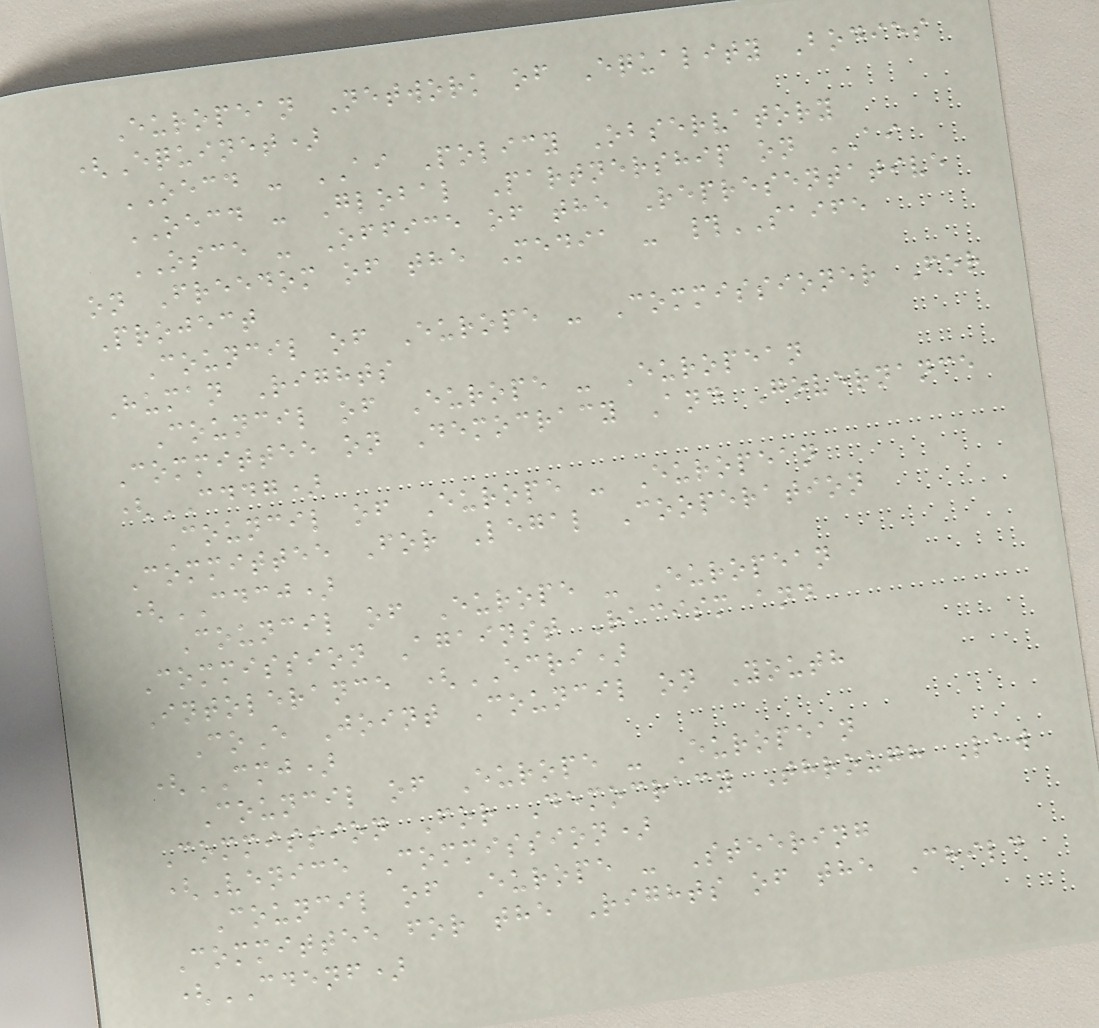European Network of Equality Bodies
(Equinet)
OECD - AI Policy Observatory
OECD - Global Partnership on AI
OSCE - Office of the Representative
on Freedom of the Media - #SAIFE
Project
Council of Europe - Commissioner For
Human Rights
Council of Europe - European
Committee on Democracy And Governance
(CDDG)
Council of Europe - European
Committee For Legal Cooperation
(CDCJ)
Council of Europe - European
Commission Against Racism and
Intolerance (ECRI)
CoE Joint Council on Youth
(CMJ)
Council of Europe - European
Commission For Democracy Through Law
(Venice Commission)
Council of Europe - Steering
Committee for the Rights of the Child
(CDENF)
